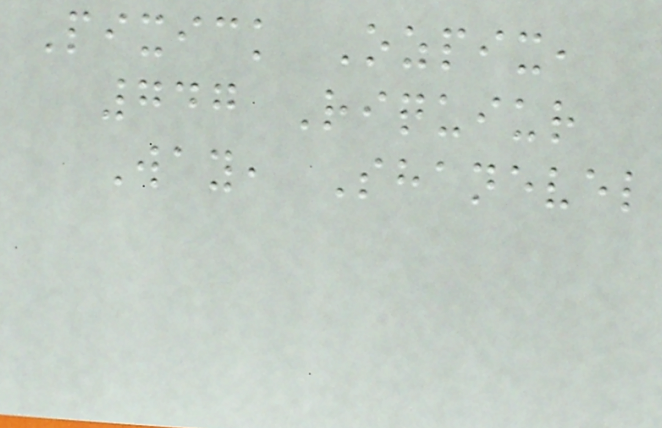Pixick Ozpix,
747 Riquiur
Way, Shanevel
